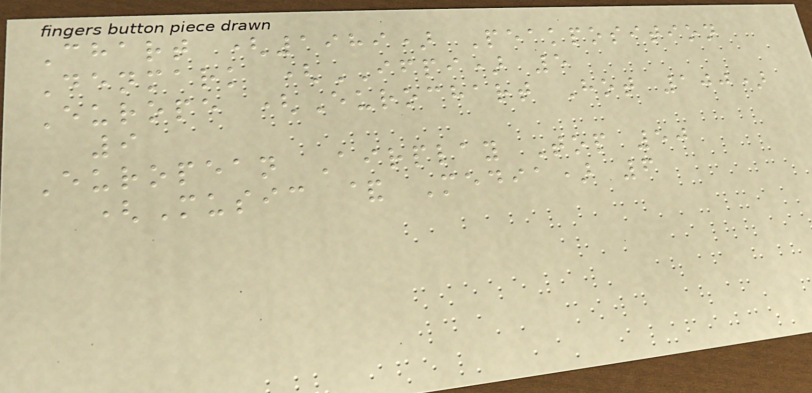Chart (1989) Peakposition
Denmark (IFPI) 5
Europe (Eurochart Hot 100)
9
European Airplay Top 50
(Music & Media) 6
